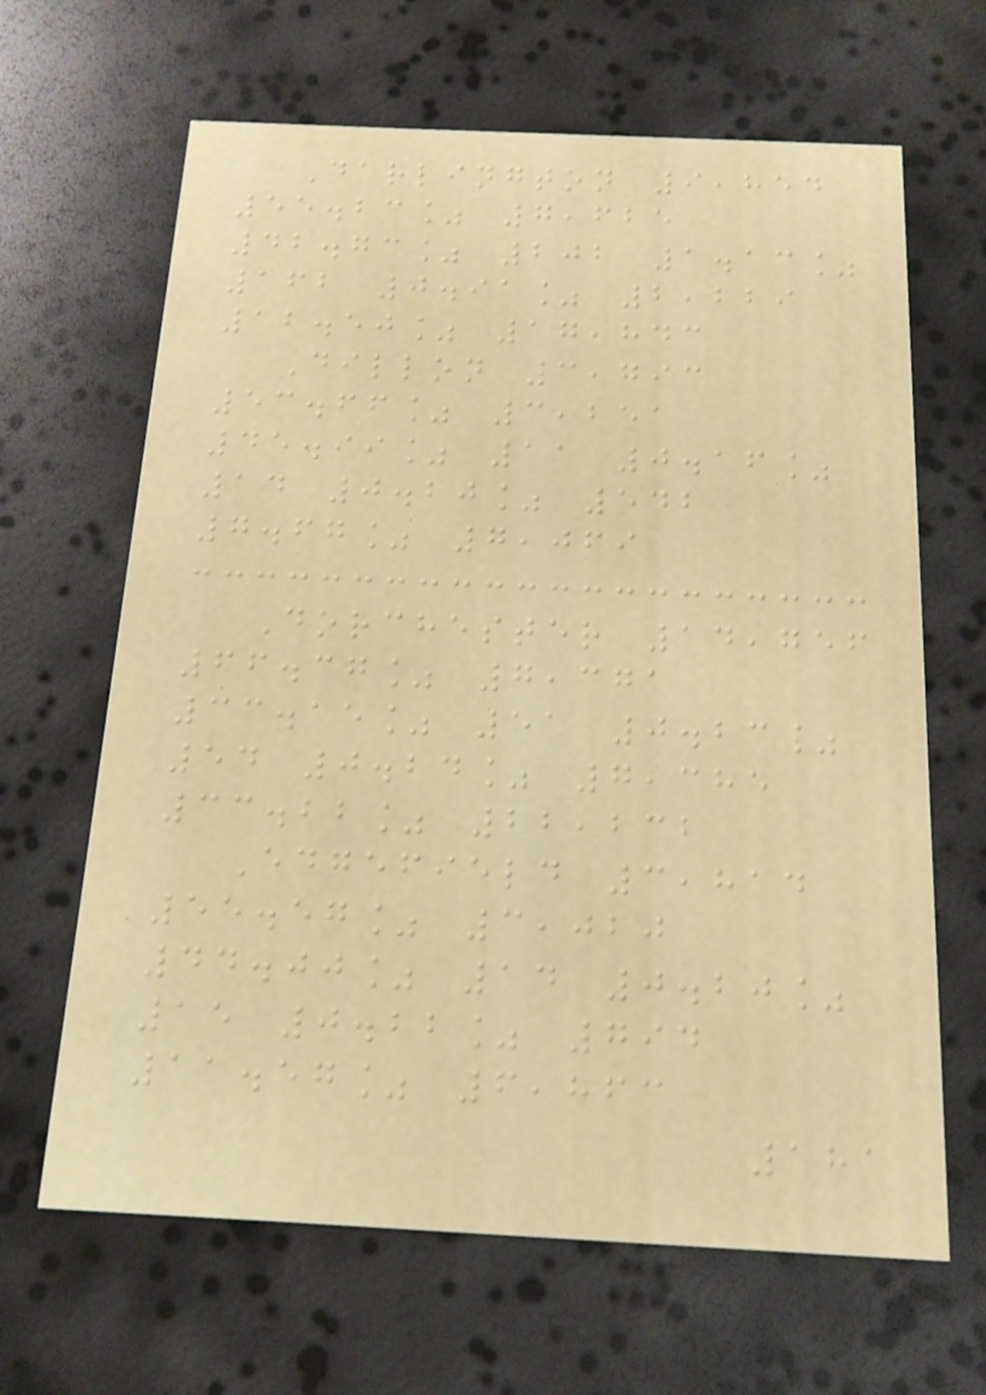Darlington 9,854
55.23% 7,625
42.73% 202 1.13%
162 0.91% 2,229
12.50% 17,843
Dillon 3,793
53.66% 3,251
45.99% 11 0.16%
14 0.20% 542
7.67% 7,069
Dorchester 14,756
66.37% 7,371
33.15% 51 0.23%
54 0.24% 7,385
33.22% 22,232
Edgefield 3,814
55.57% 3,020
44.00% 14 0.20%
15 0.22% 794
11.57% 6,863
181
